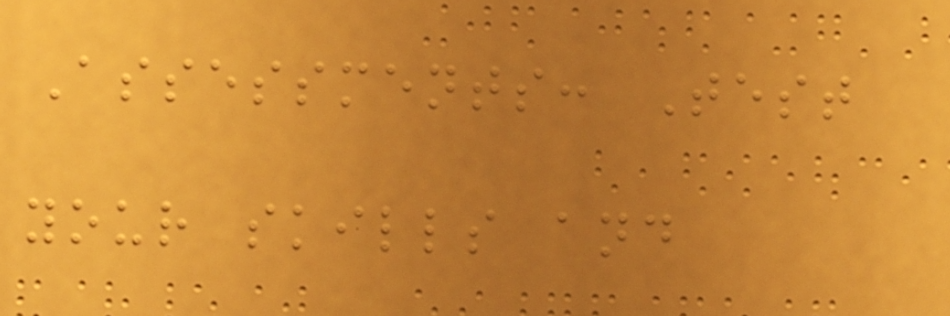Assessments: Test
your skills and
